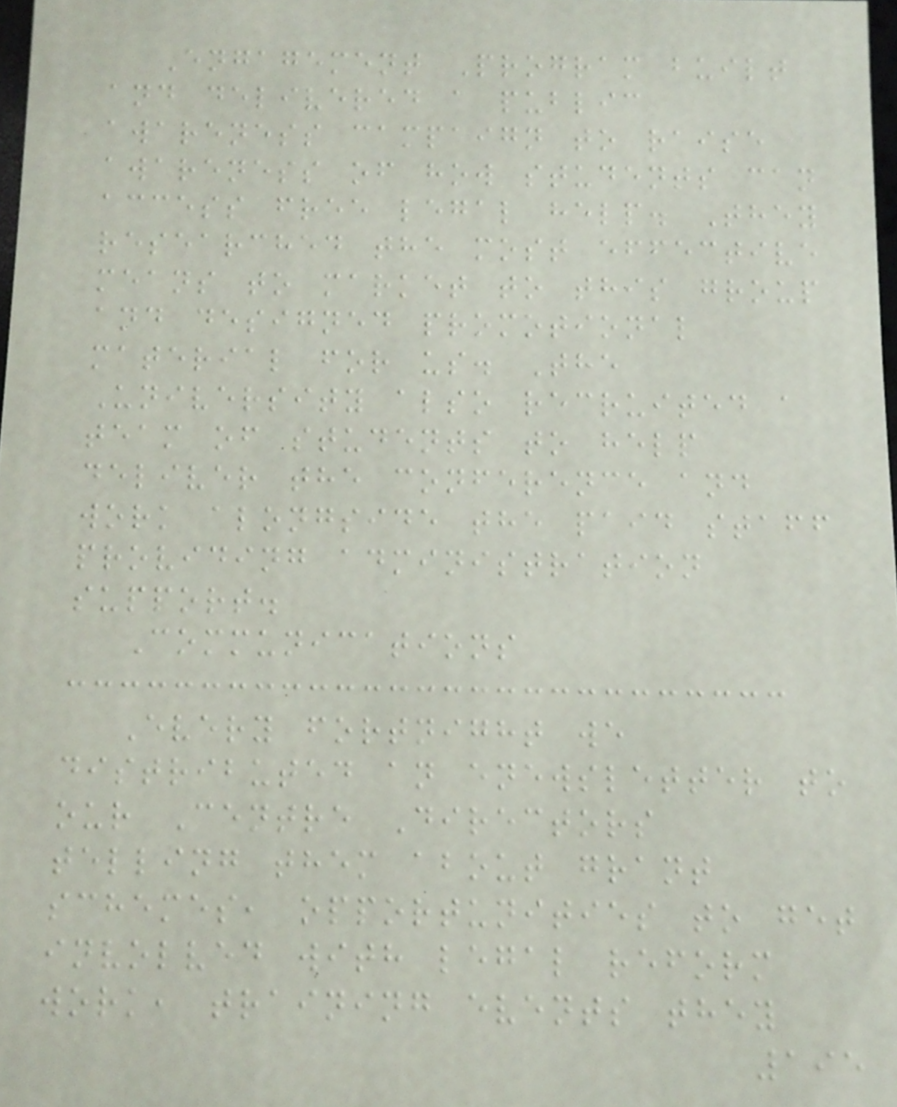Engagement Program built
and delivered a public
awareness campaign to raise
awareness of how students can
access free legal help. They
researched the most effective
means to market to this group
and designed promotional
material for us. The
University also recruited a
team of students to help
deliver the conference and
work alongside the paid staff
providing administration
support.
Communications
Every fortnight we
distributed an enewsletter to
our Centre Directors
telling them about grant
schemes, opportunities to get
involved with legal reform
work, training events they
195
